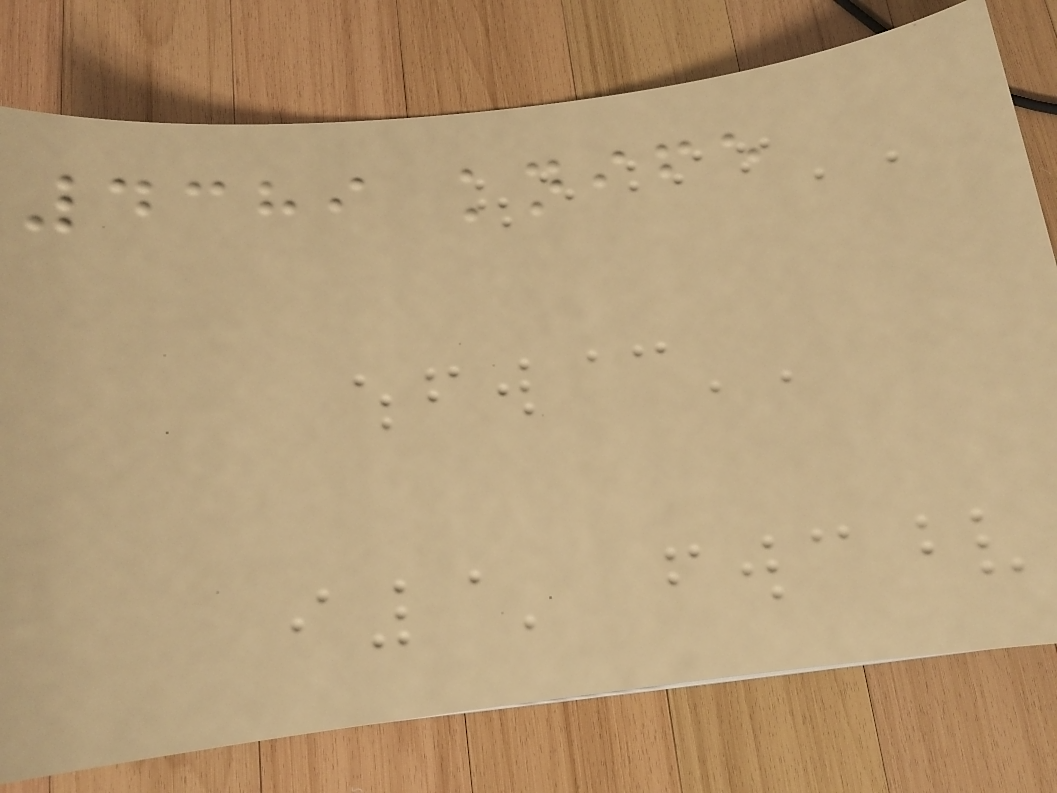4389 knife
